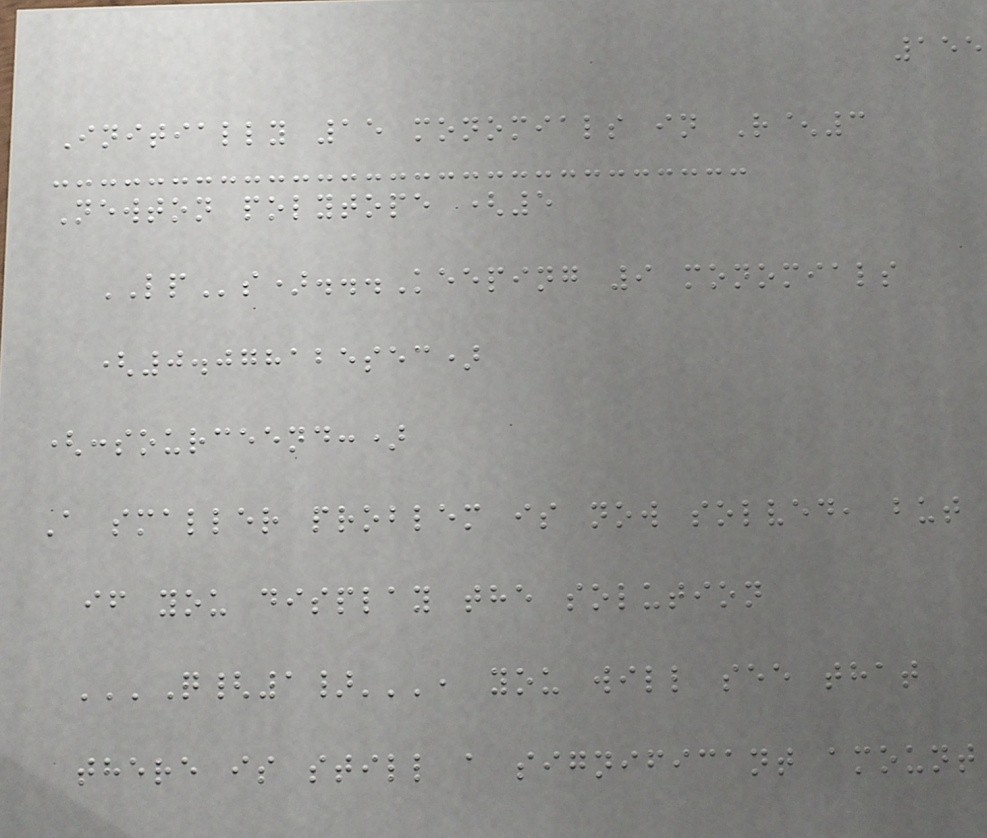155
Initially 15 monomials in R^3
Newton polytope (5
LPs)...Keeping 9 monomials
(0.078125sec)
(:sourceend:)
A smaller problem is now solved, but
if you display the solution
'''Q{1}''', you will see that
there is still a significant amount
